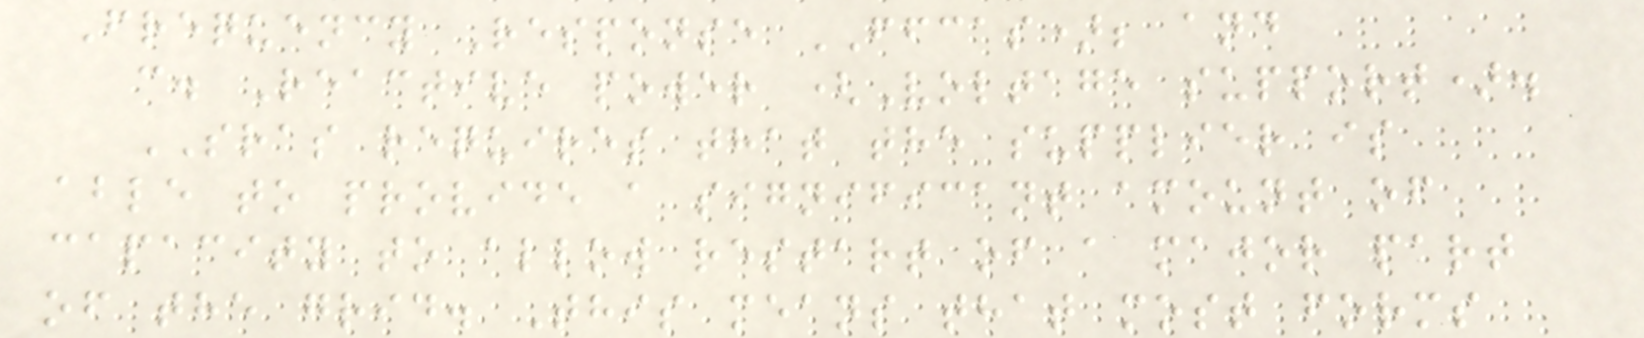Frequency Response FFCAS); and
c. Reactive power (Voltage support).
SRAS requires that the supplier is
able to provide a significant amount of
capacity to allow restart of a major part
of the grid. This means that most forms
